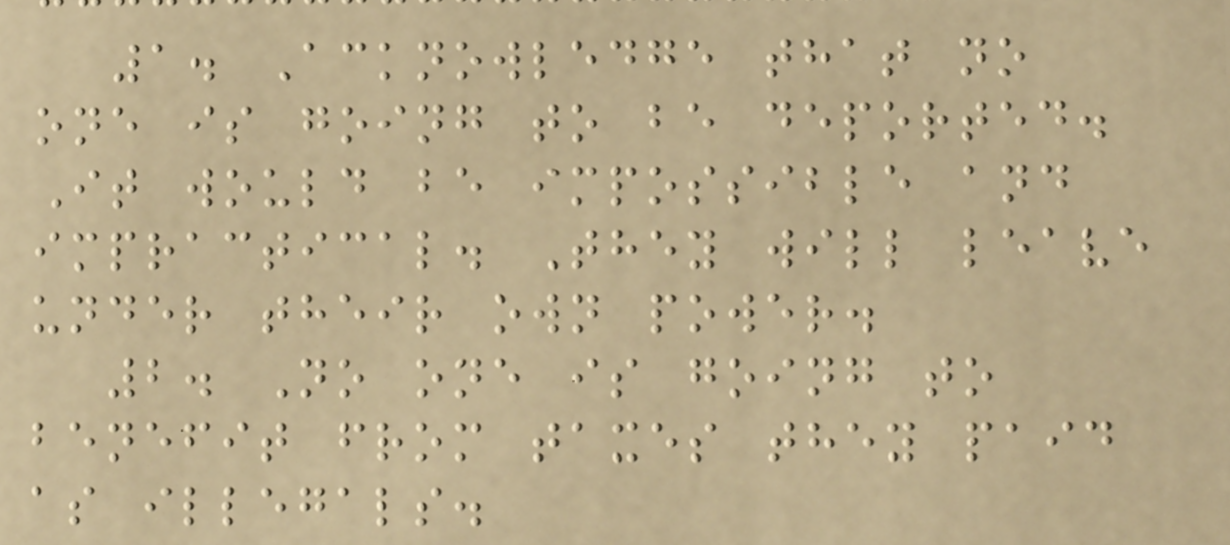1. Acknowledge that no
one is going to be deported.
It would be impossible and
impractical. They will leave
under their own power.
2. No one is going to
benefit from taxes they paid
as illegals.
